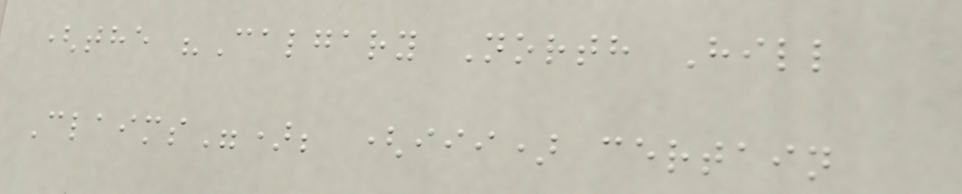(the "Calgary North Hill
Claims"); (iii) certain
